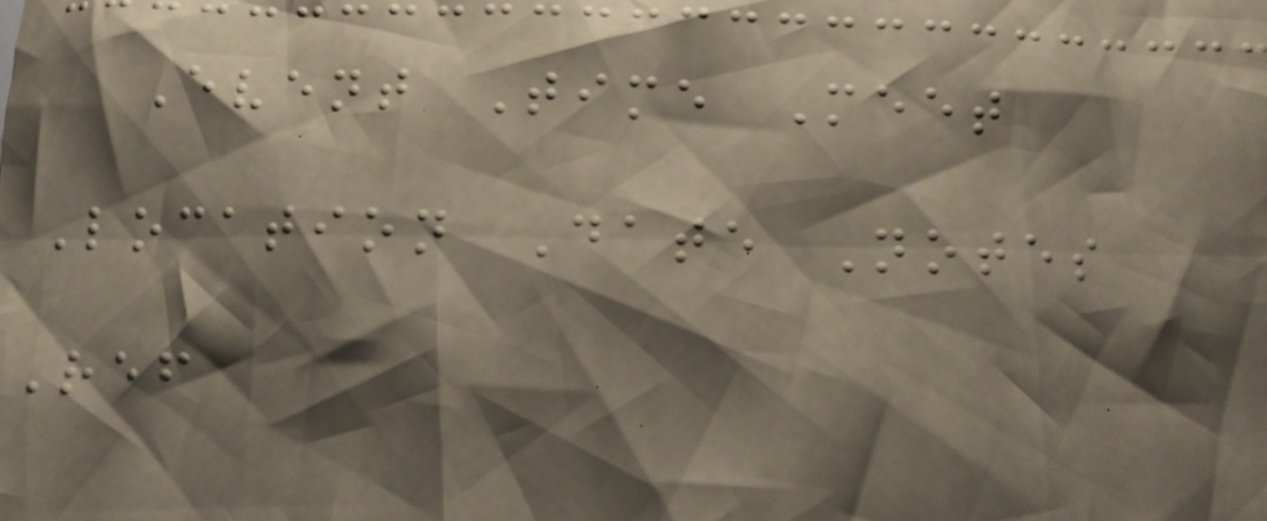Event Time Meet
Location Date Notes
Ref
